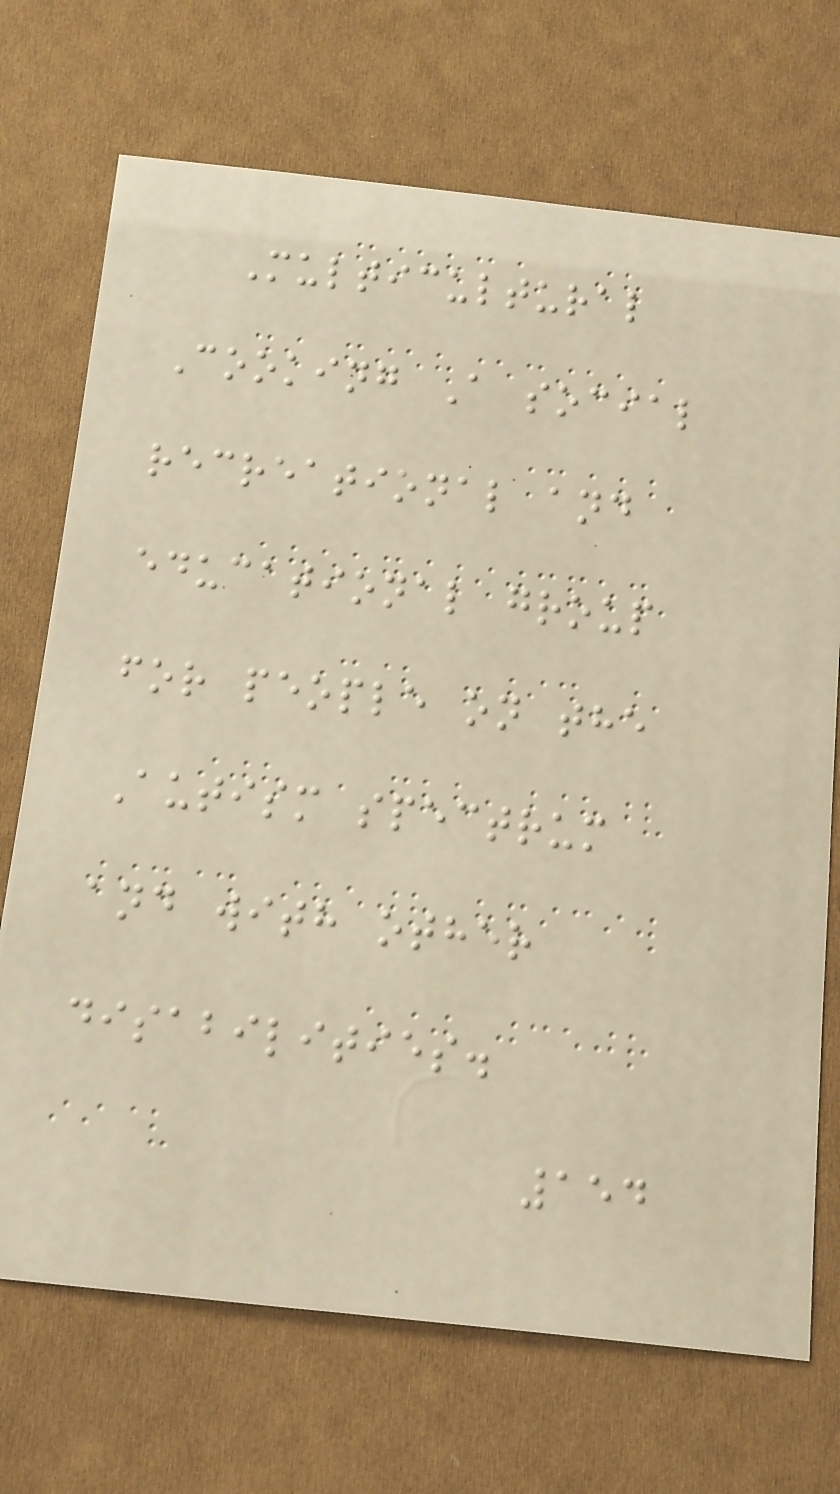Multicultural
Cooking A social
recreational and
educational group
for people on the
Autism spectrum
and with other
disabilities.
154
